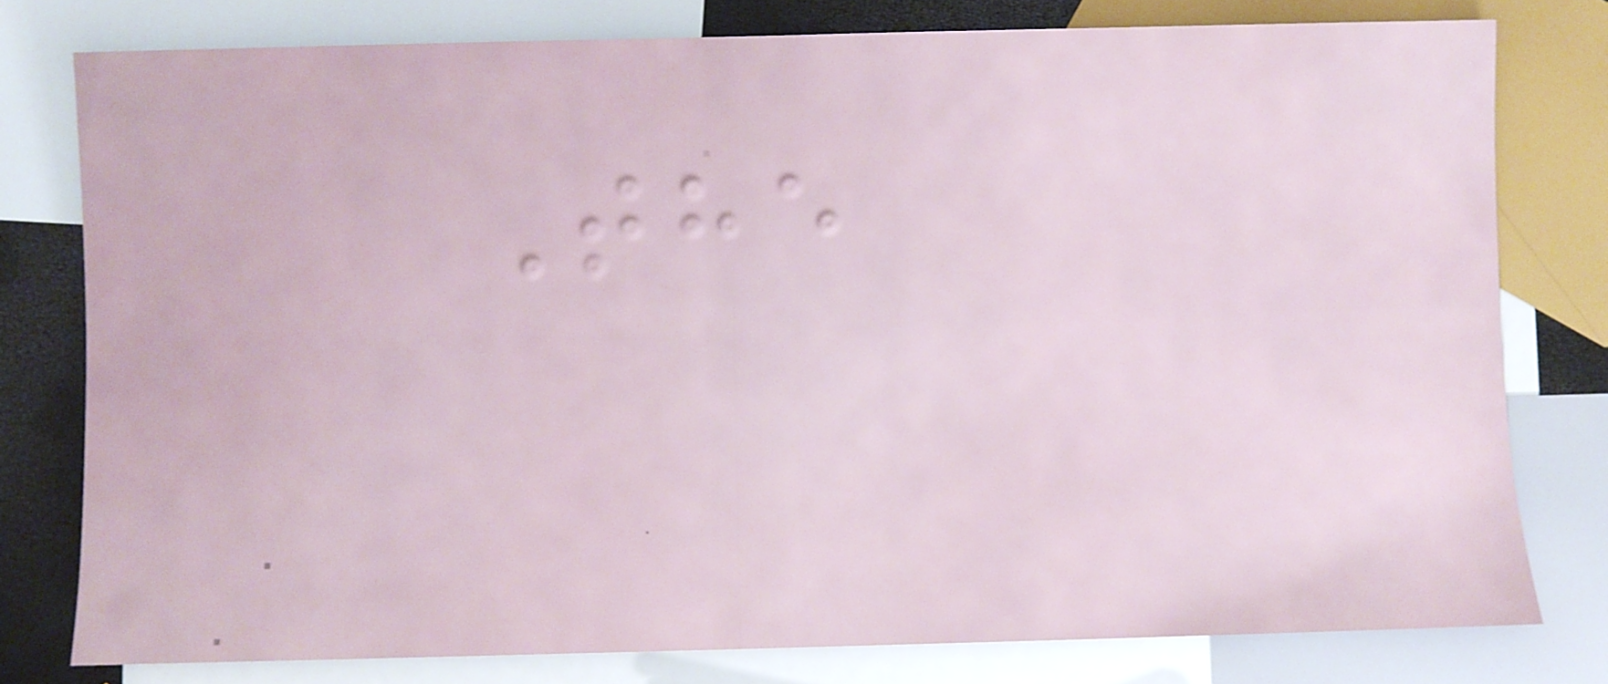The
